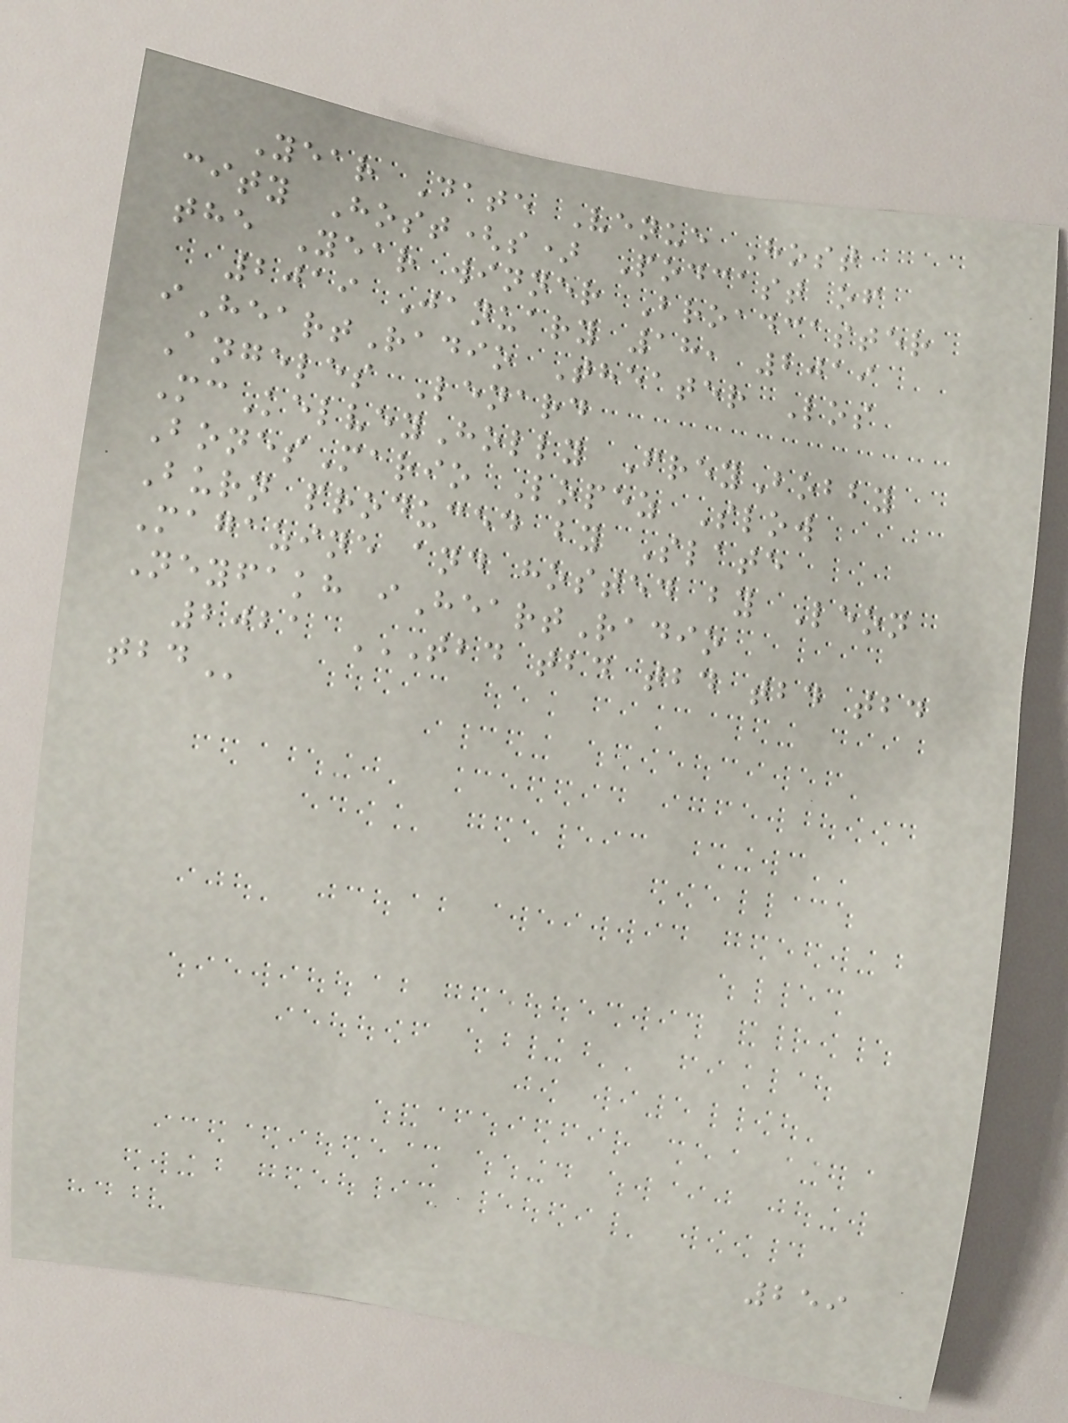Year Date Venue Host
city Host(s) Podcast of
the Year winner Broadcaster
2019 January 18, 2019
iHeartRadio Theater Los
Angeles Lenard
McKelveyHolly FreyBobby
BonesMario Lopez Slow
Burn produced by Slate
Magazine and hosted by Leon
Neyfakh iHeartRadio
2021 TBD TBD TBD TBD TBD
TBD
259
